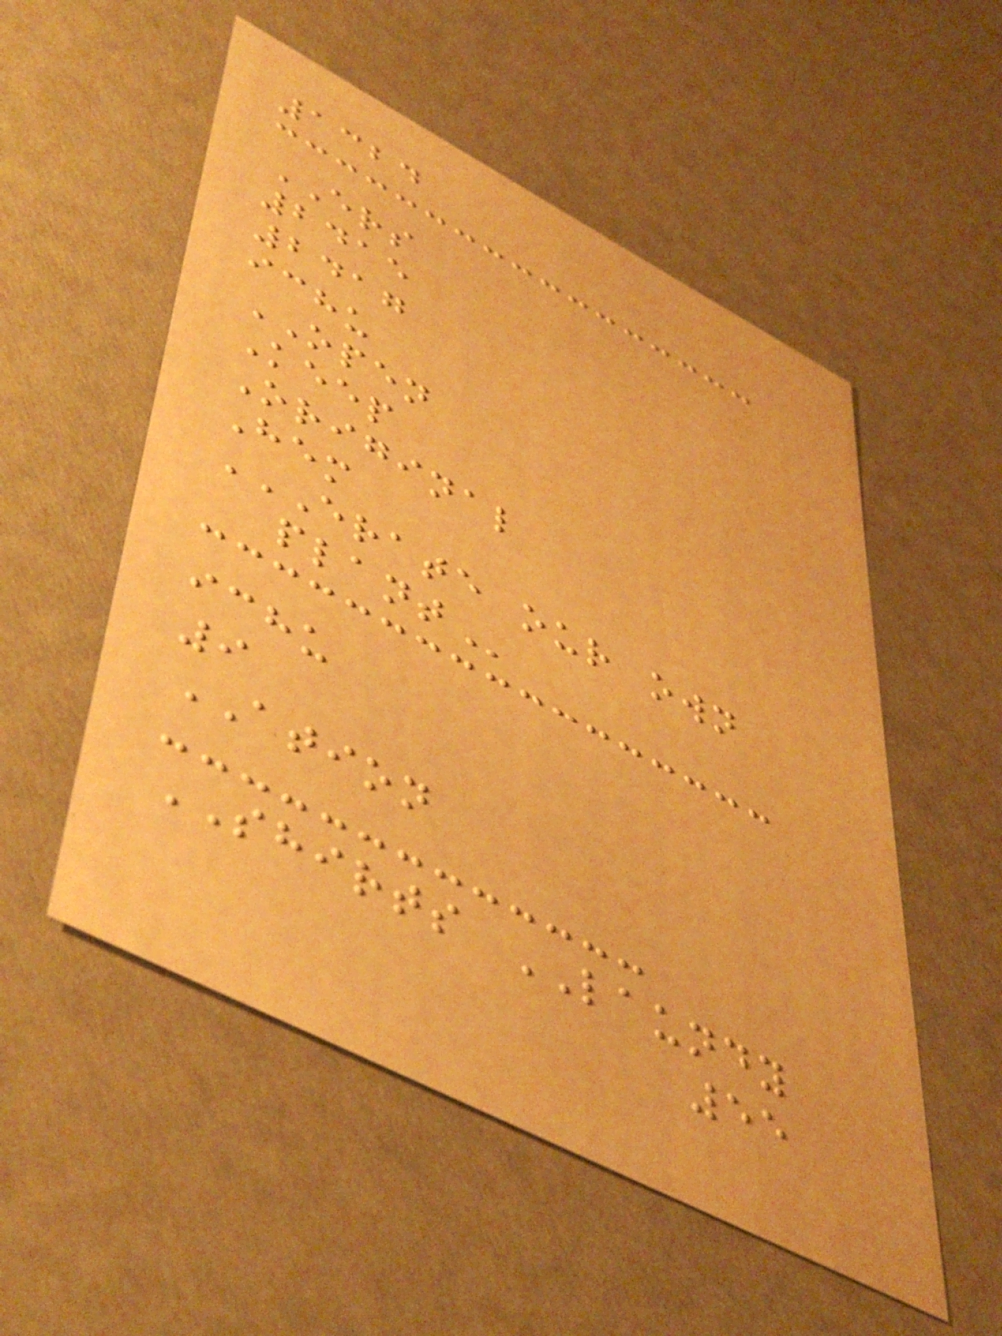1324
ERS
2415
2417
ichu
OPEN
Keep
Original
Hem
ERATE OUR OWN
PLANT
ichu
9
ATION
SHIRTS LAUNDY
55
